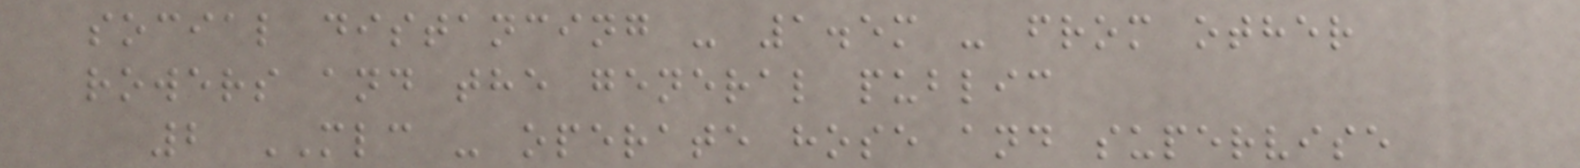social distancing - 1.5m - from other
rowers and the general public
2 MLC - operate hose and supervise
